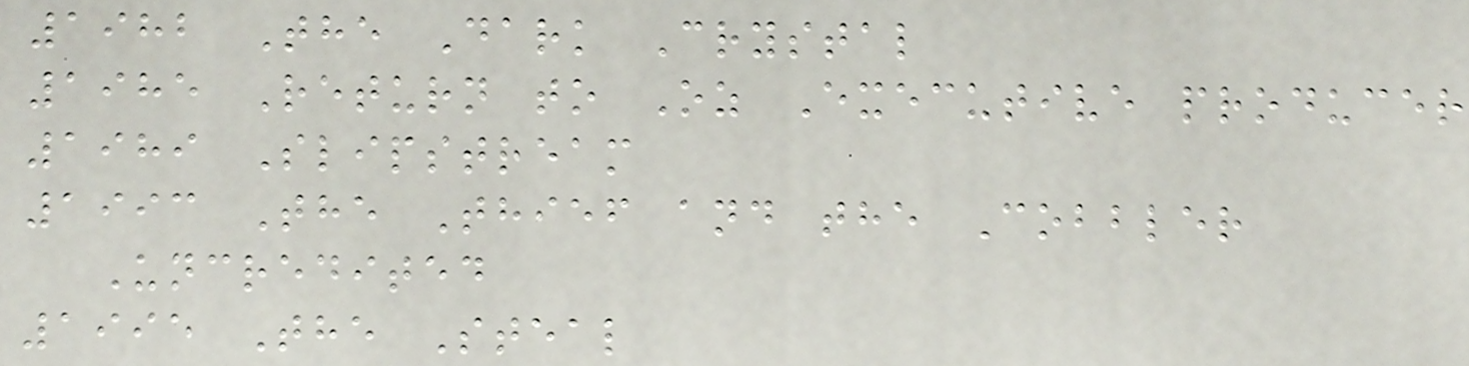1982 The Dark Crystal
1985 Return to Oz Executive producer
1989 Slipstream
1993 The Thief and the Cobbler
Uncredited
1995 The Steal
